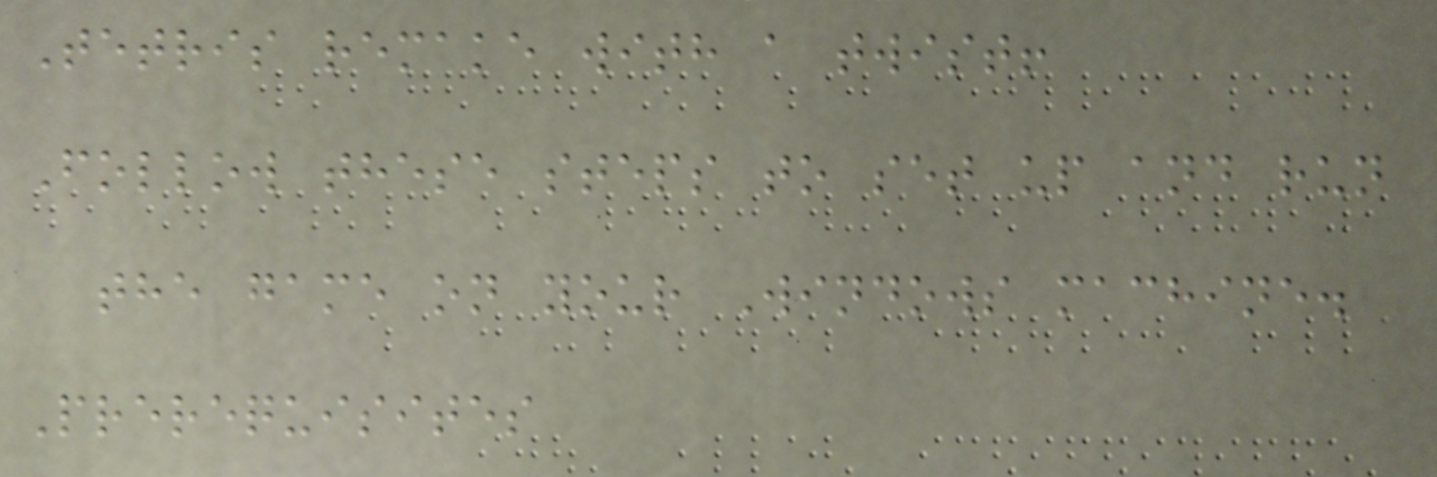Tetris remake with a twist!
Follow these steps to set up and run
the game on your Windows machine.
Prerequisites
